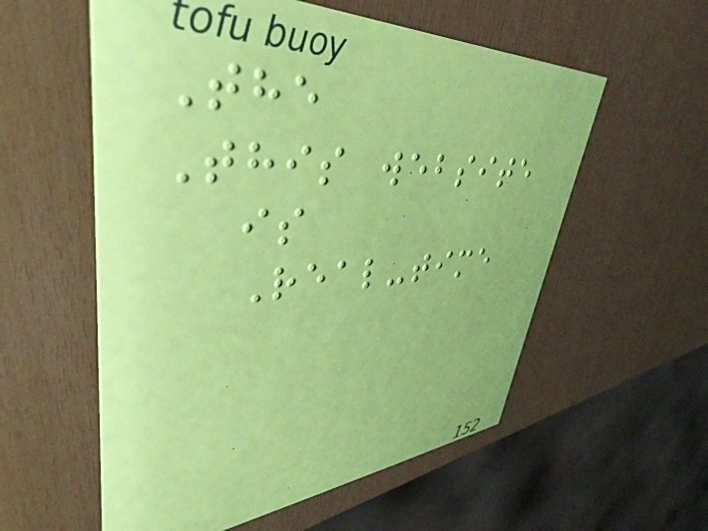The
This website
is
Real-time
